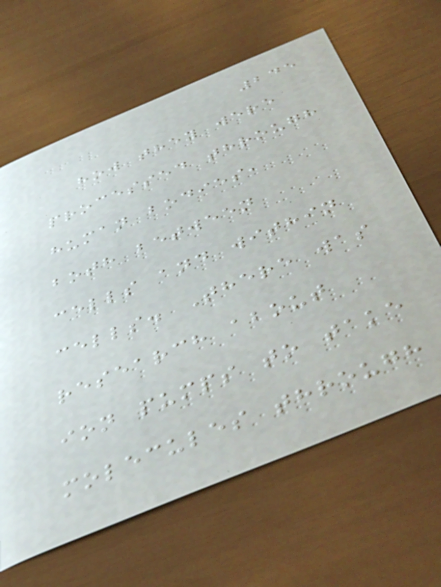245
how they were
processed through
human bodies,
both between
cells and within
cells. There was
research about
ion pumps to take
molecules through
